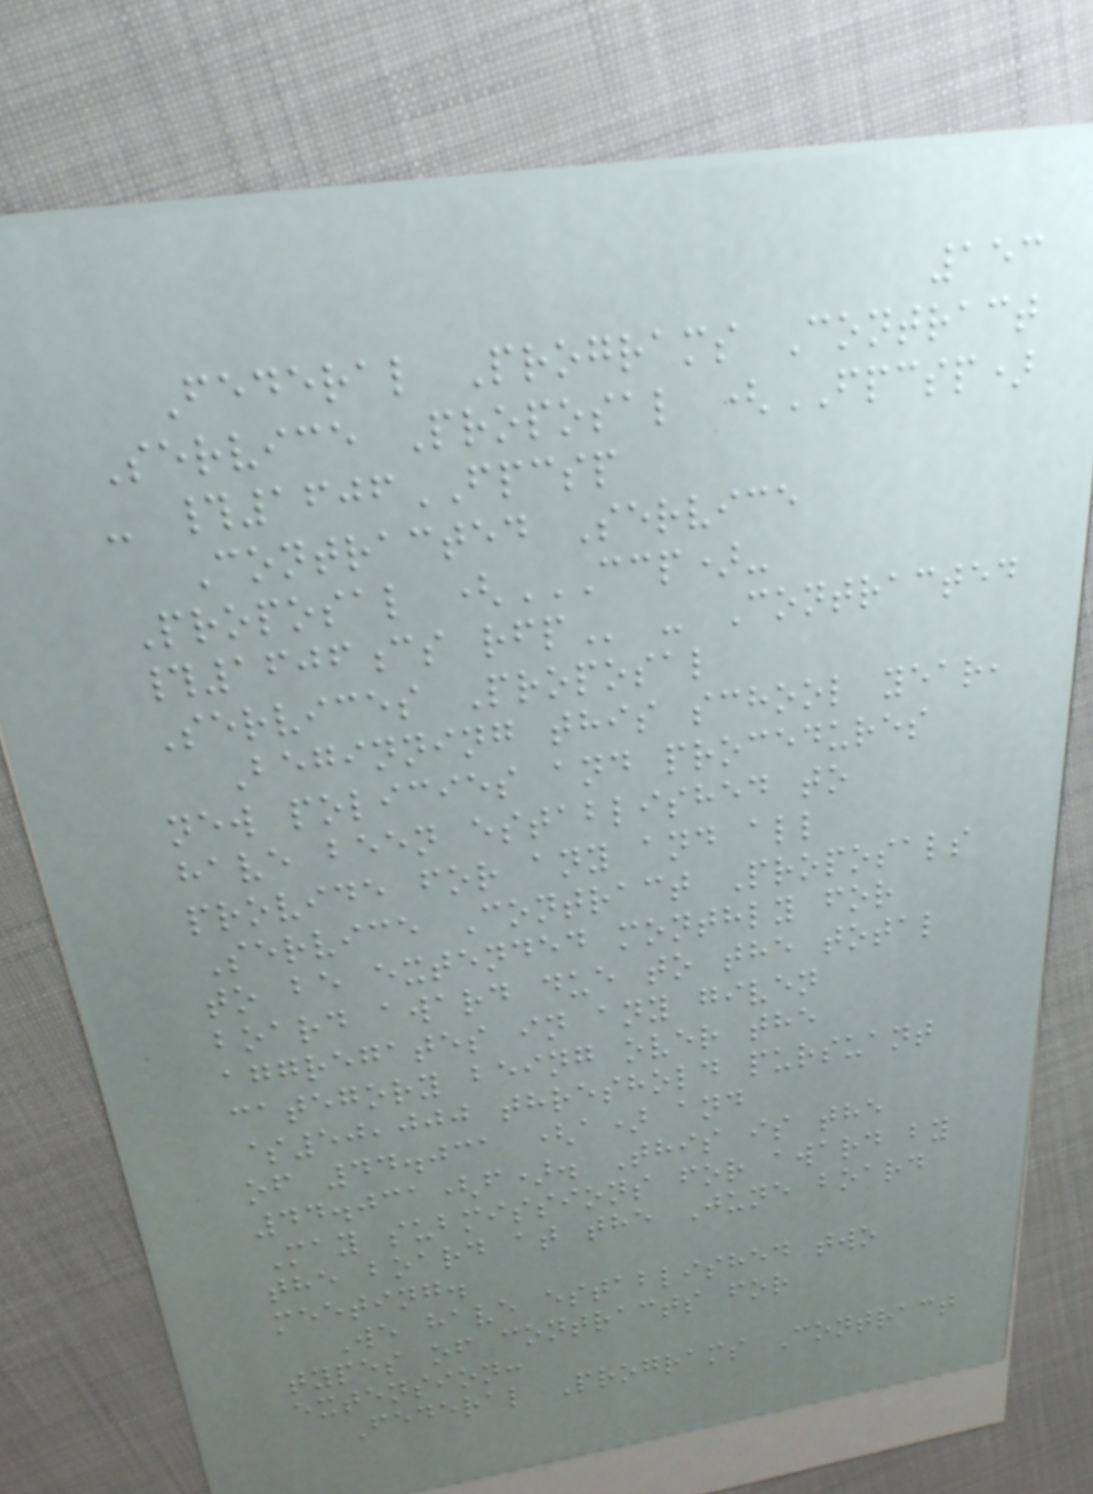153
Federal Programs Contract
Service Proposal (FPCSP)
- #1606FPCSP
Contracted Service
Proposal (CCP)-
#1606CS RFP - Contracted
Services Proposal
Beginning this school year,
new policies and procedures
have been established to
provide for any and all
Service Contract Proposals
to be extended monthly for
board award due to the total
aggregates in any given
category being over the
$50,000 threshold pursuant
of 44.031 (a) and
44.031(f). This is the
May submissions for award by
the board at the June board
meeting.
We have established two
types of contracts for
extension:
Federal Programs Contract
